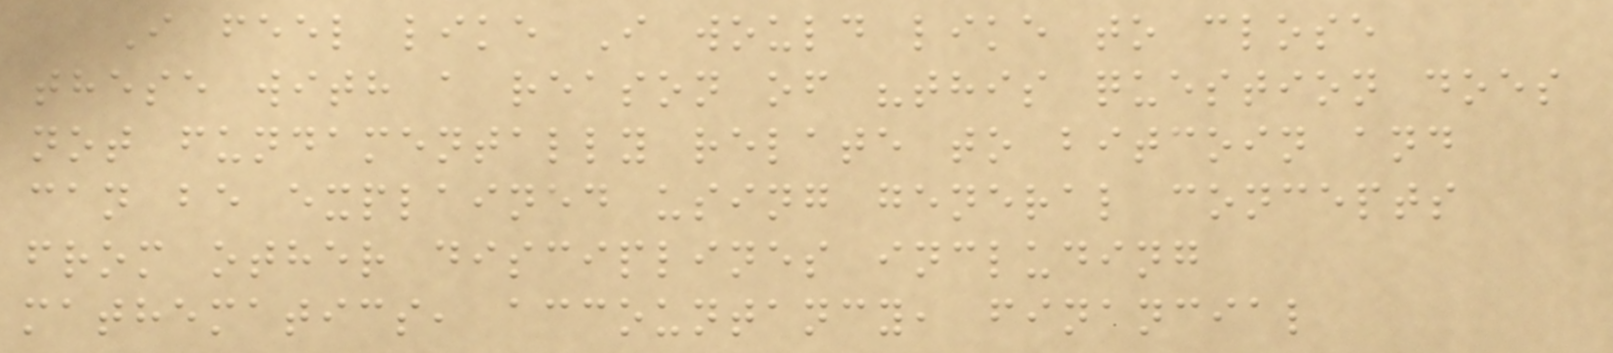I feel like I would like to close
these with a reason of "this question does
not fundamentally relate to bitcoin and
can be explained using general concepts
from other disciplines including
mathematics, accountancy, financial
